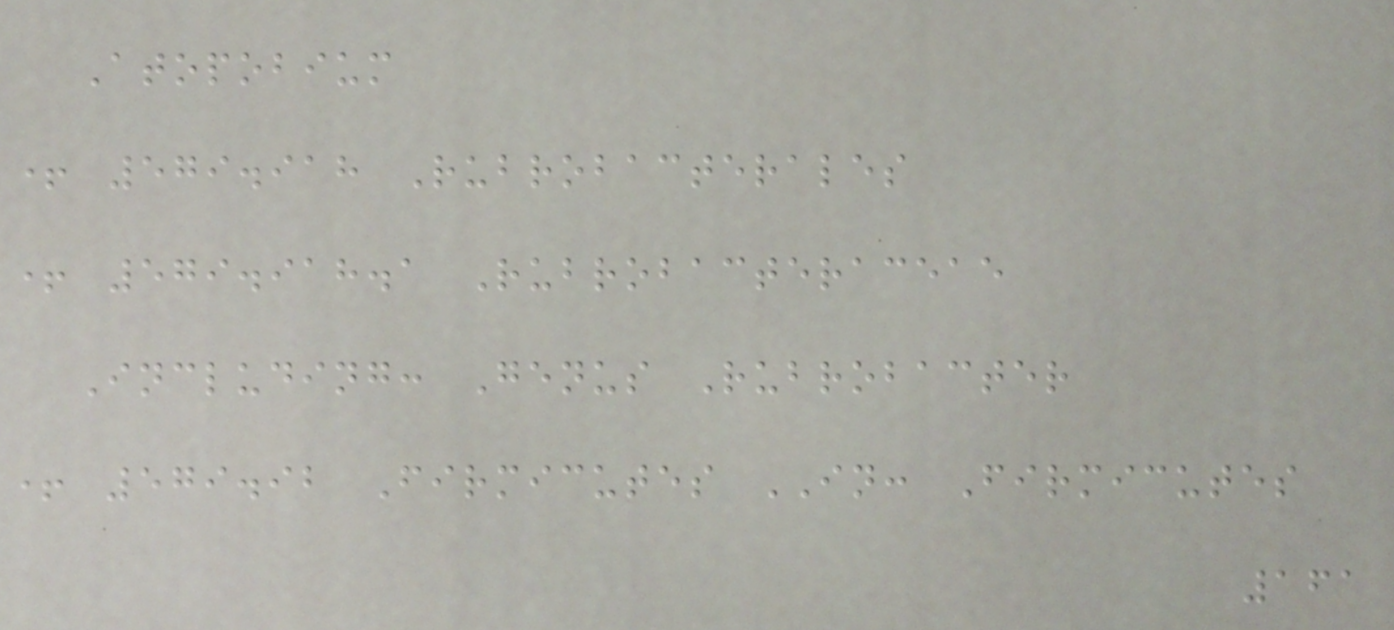Atopobium
+ 579.918 Rubrobacterales
+ 579.918.1 Rubrobacteraceae
Including: Genus Rubrobacter
+ 579.92 Firmicutes IN: Firmicutes
161
